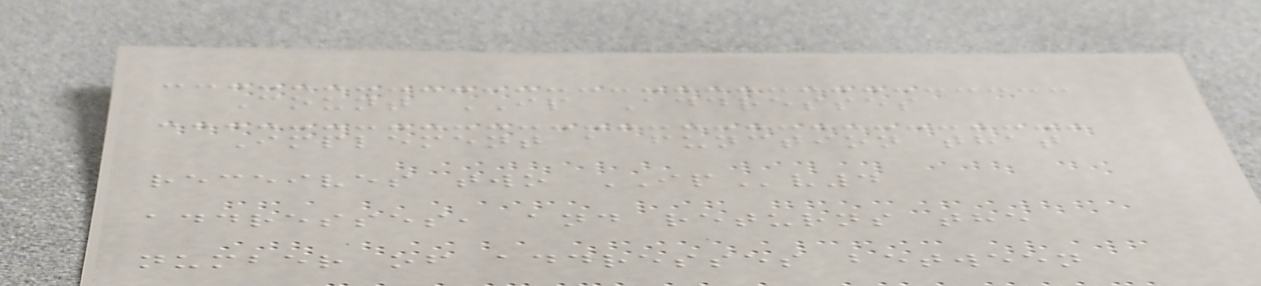Count IP Addresses
Implement a function that
receives two IPv4
addresses, and returns the
number of addresses between
